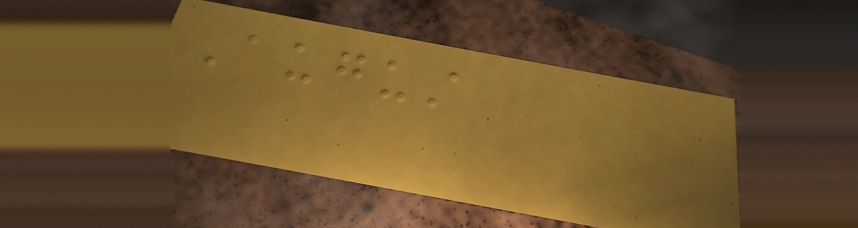August
